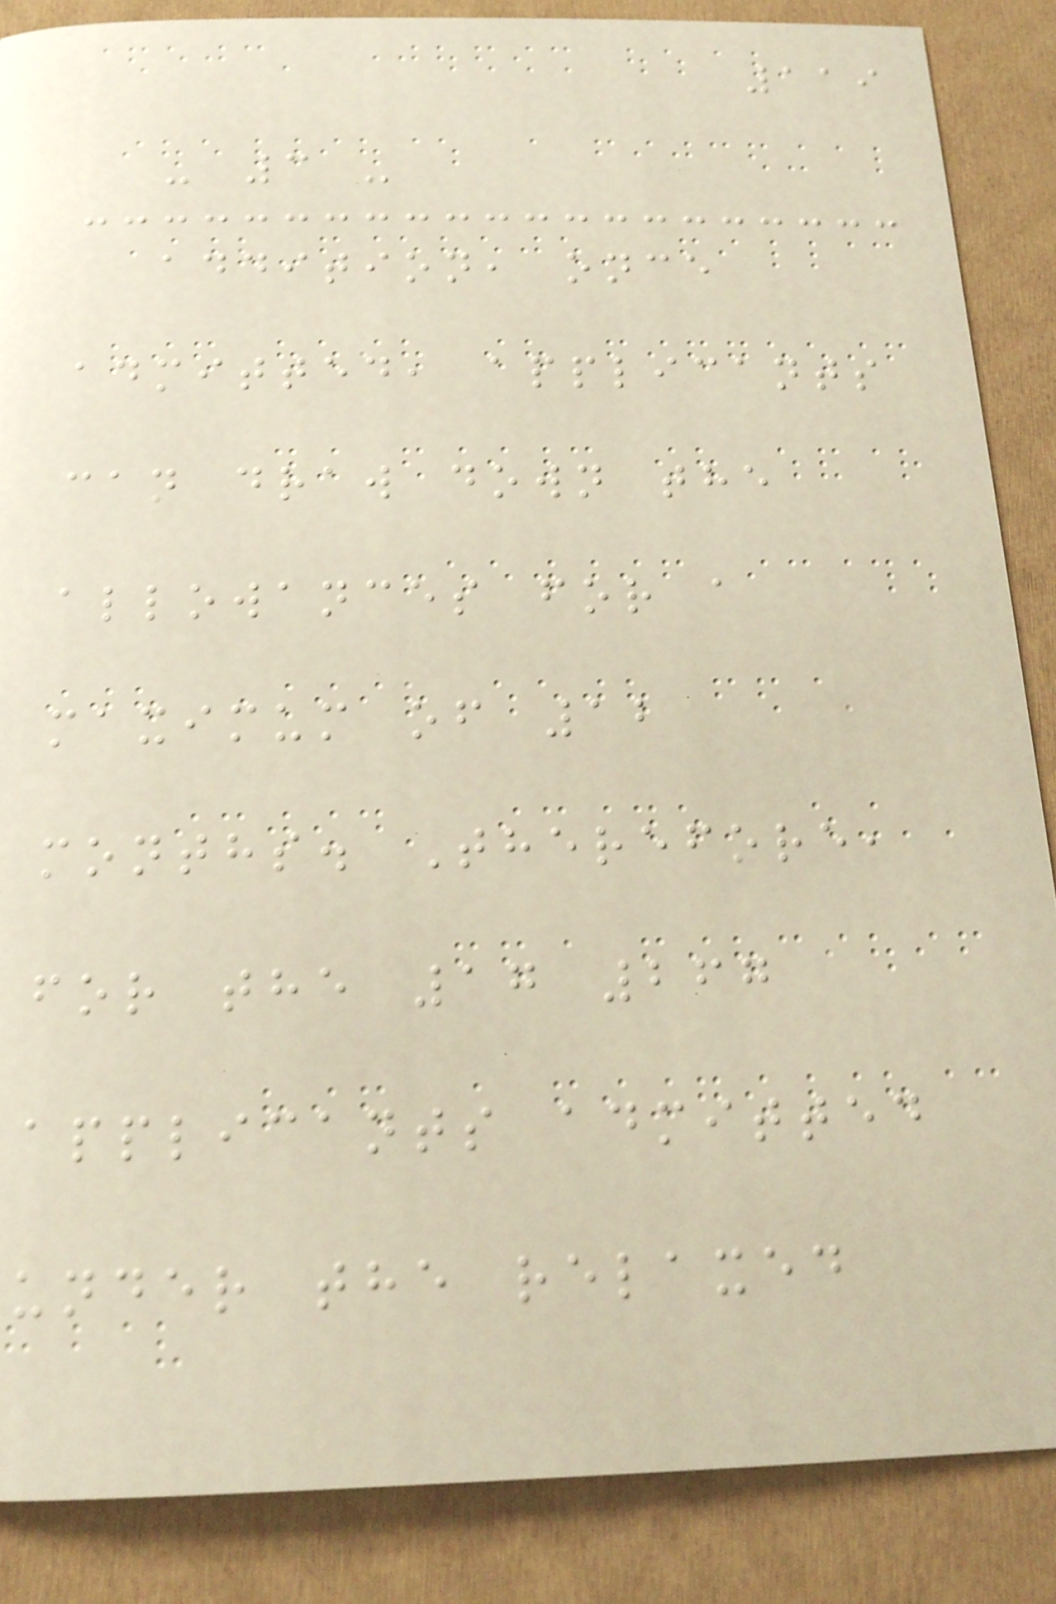119
- 3 -
addition, once
admitted, applicants
can draw down the
allowances for a
maximum of 12
months. Therefore,
for the 17 267
applicants admitted
under the relaxed
